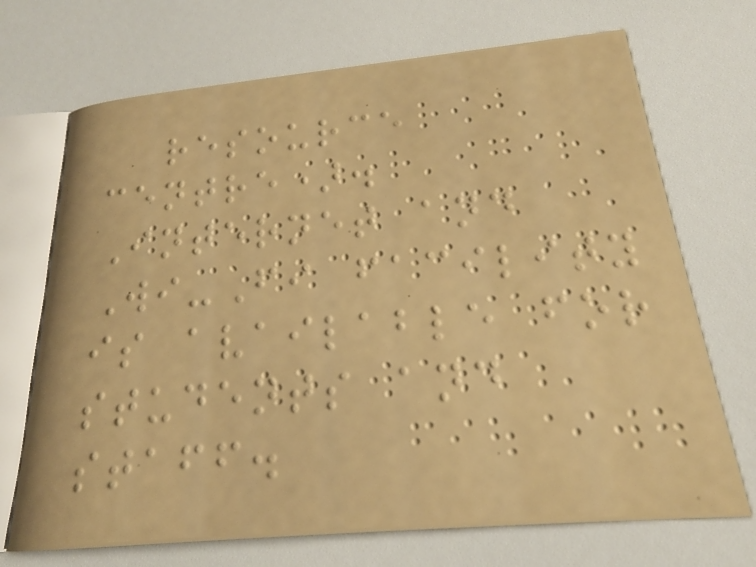resource
centre).
Internet and
Wi-Fi facility
is available for
students and
staff.
